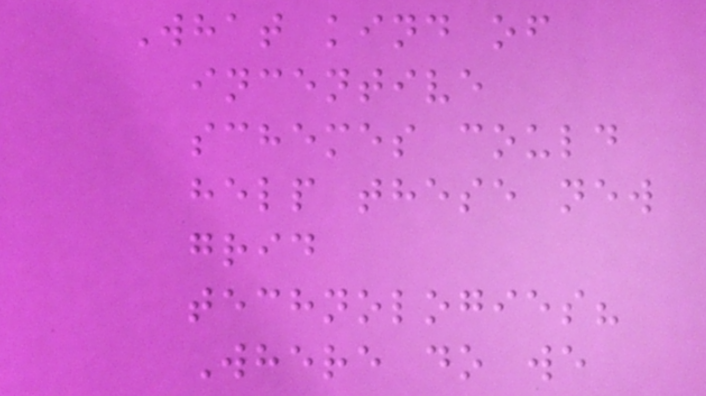What kind of
incentive
schemes could
help these new
grid
technologies?
Where do we
